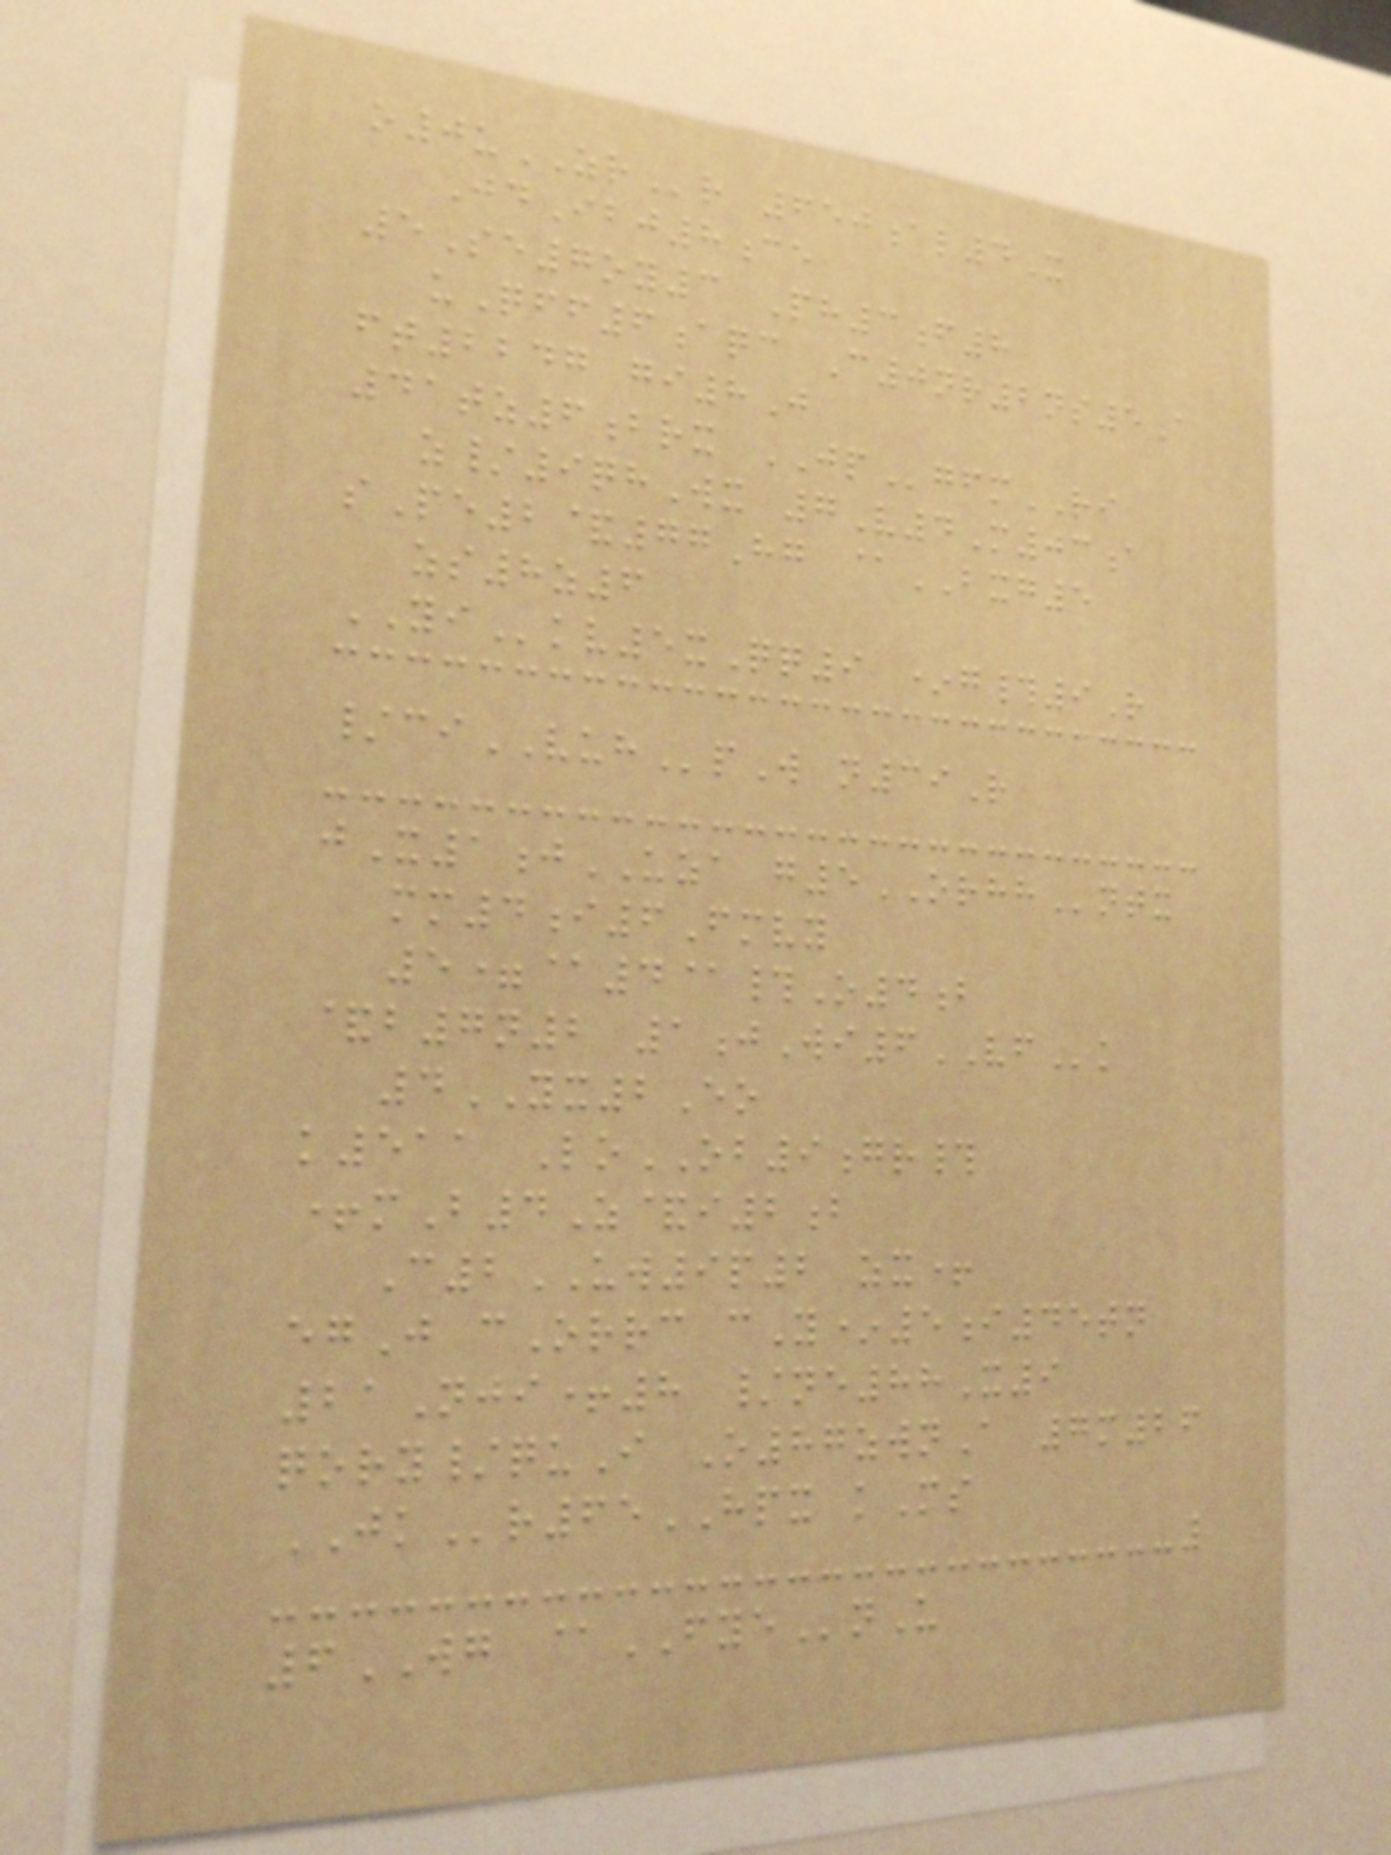o0uZRr 650al4X
JdIbj8ce
5Se7oy3 Ph3f8
uQff6aqc C0nr2ns5A
ft2247 gi8J
41tz6brx JPgfmRI
z/9qhWx 7V4M03a
sPe2&77Hg @BXG5
zs8z6
YIkv5xQq9 *g#9R
/ciVUHpW n39R
jX1jUZA g5ORHHntx
mm4i6Fmvy
5=@4@#O4b
&b7n2 1jWi6VFk
4YX2Eo
k511 LoOB9gr#
+mB4Z&i2b
C2UW9p2 zx+
egJ cOrrc cY*5i45tn
21Nji+8 /ne88X9
qory/quI O87zwnA 7m26
JKr65HPX kMs
6WG @FYEnU
